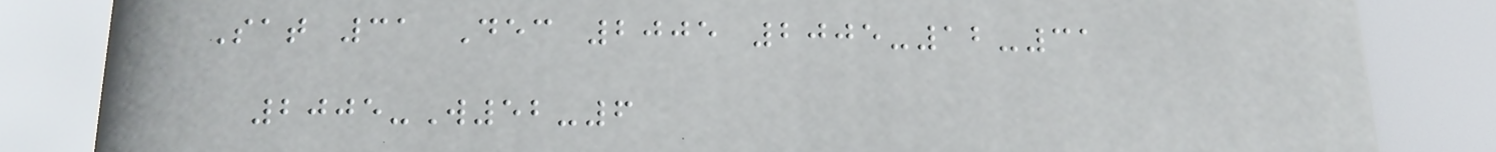Sat 31 Dec 2005 2005-12-31
2005-W52-6
